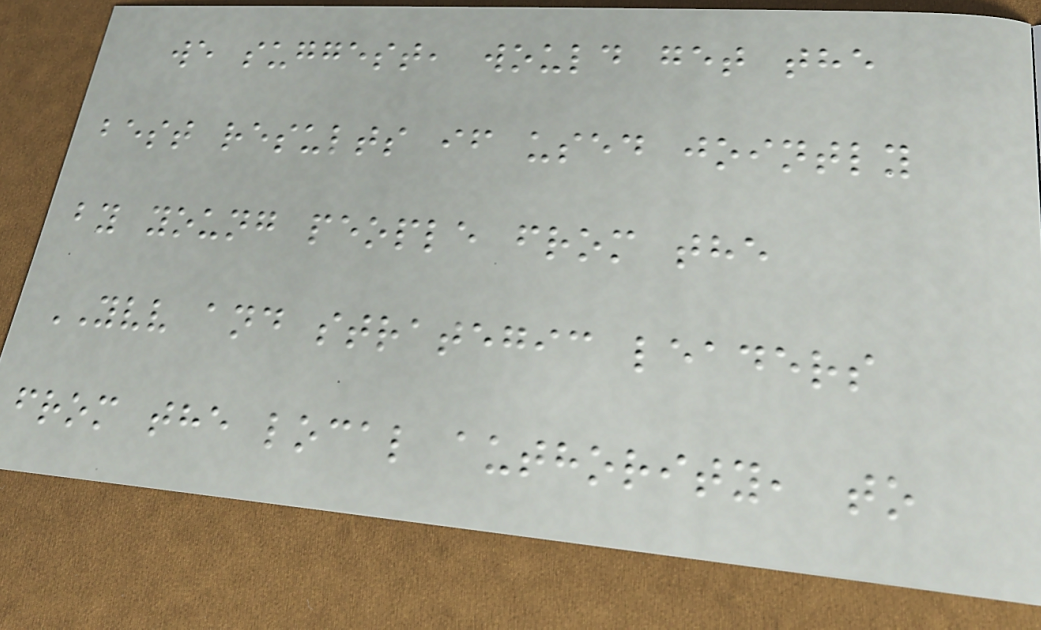we suggest, would get the
best results if used jointly
by young people from the
YVV and strategic leaders
from the local authority, to
